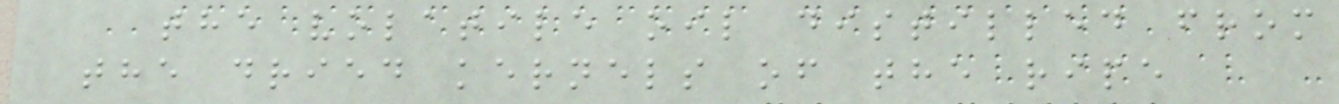the volatile oil distilled from
the dried kernels of the ripe
